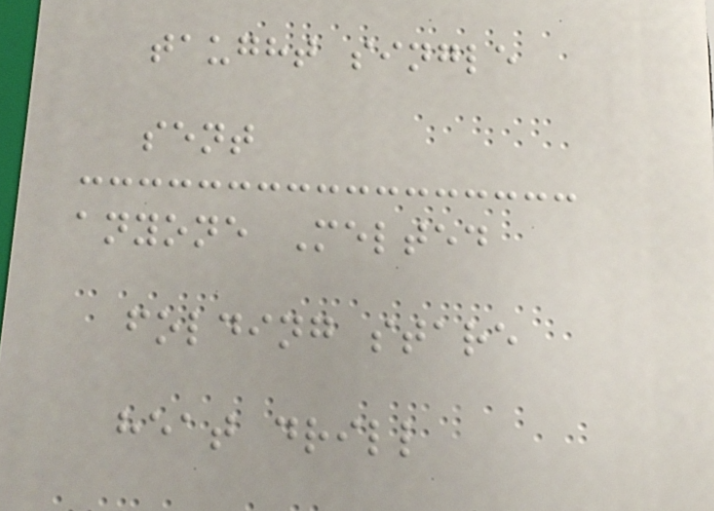taught single
sent
anyone Melted
folding stare
heat drill
